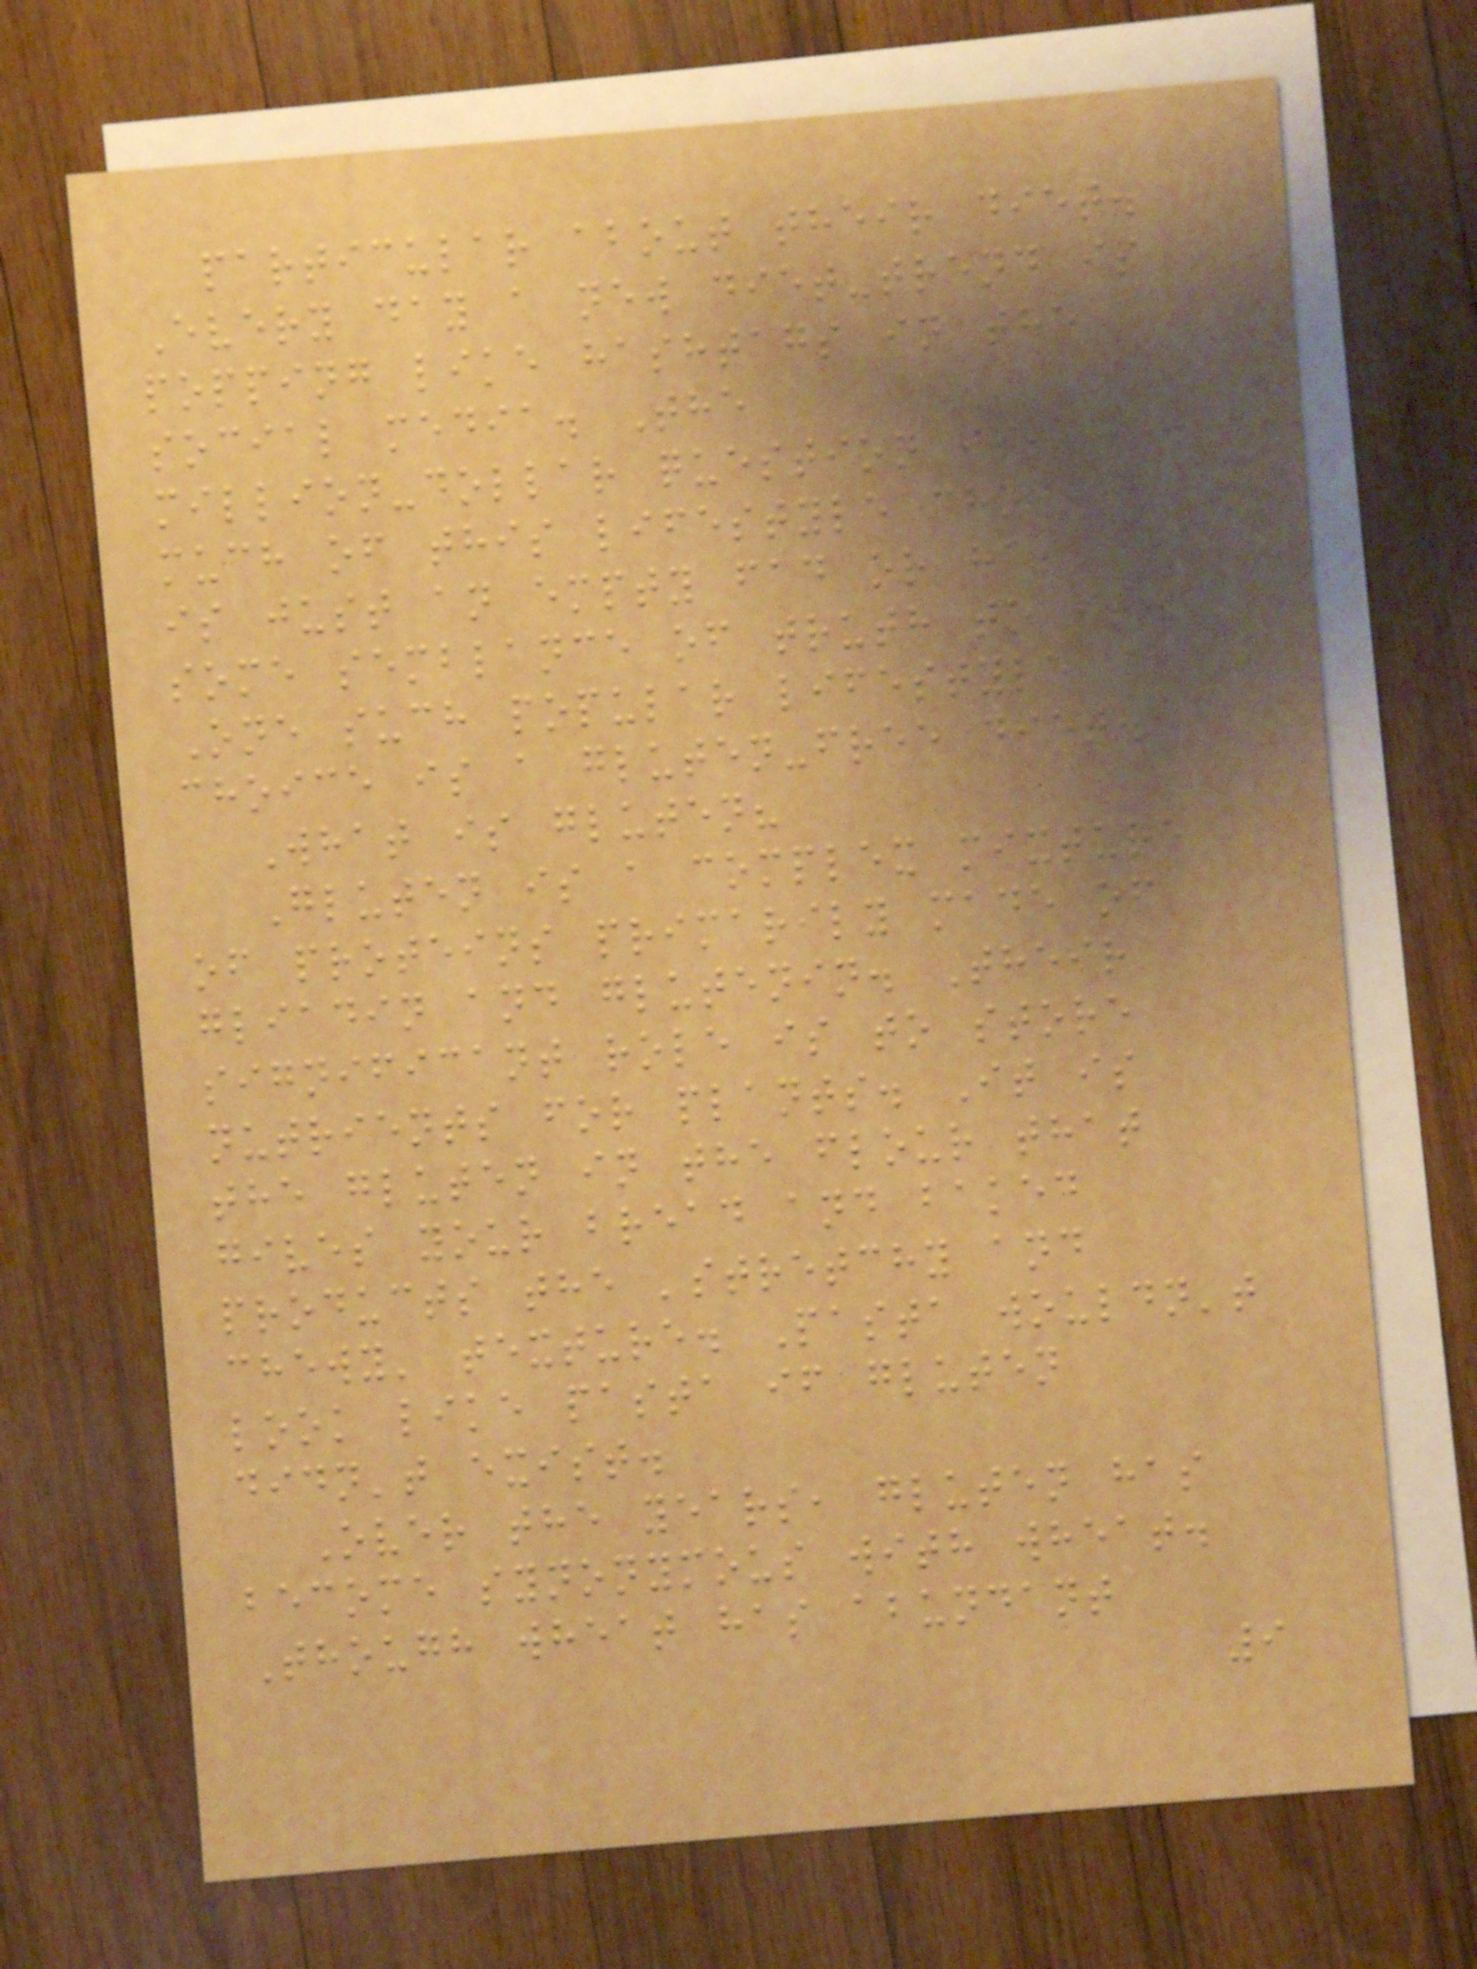particular about their diet.
Every day a new diet-trend is
popping like hashtags in the
social media. The
million-dollar question is; how
much of this lifestyle choice
is just an empty fad or has
some semblance of truth to it.
One such popular lifestyle
choice is a gluten-free diet.
What is gluten?
Gluten is a complex mixture
of proteins primarily made of
gliadin and glutenin. Their
significant role is to store
nutrients for plants. It is
the gluten in the flour that
gives your bread and baked
products the 'stretchy and
chewy' texture. Pasta wouldn't
look like pasta if gluten
didn't exist.
Over the years, gluten has
become synonymous with wheat.
Though wheat has abundant
9
